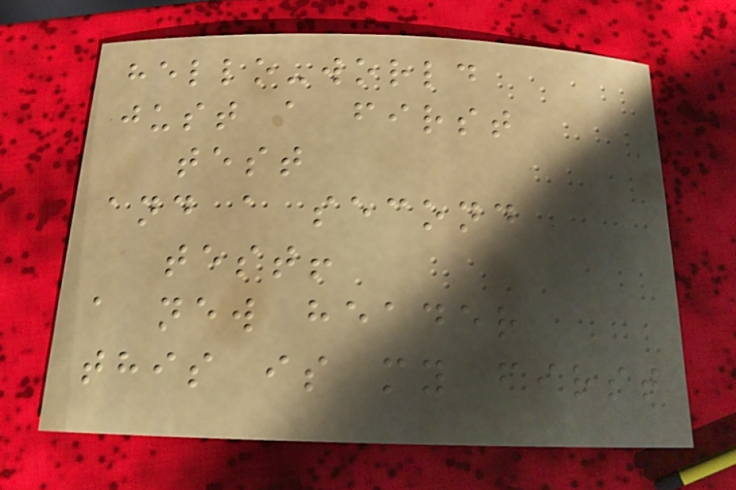hello-world
just a first
test
and a second
test!
a new header
this is my first
